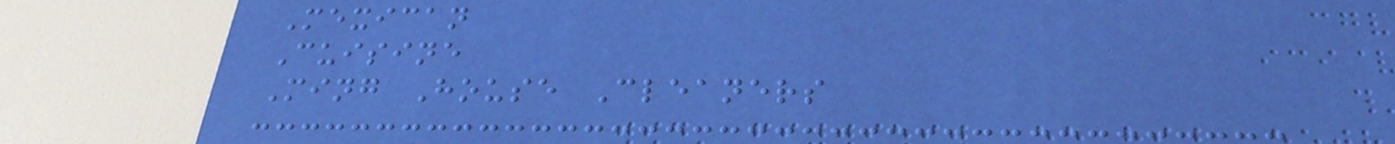Mexican
Cuisine
Ming House Cleaners
